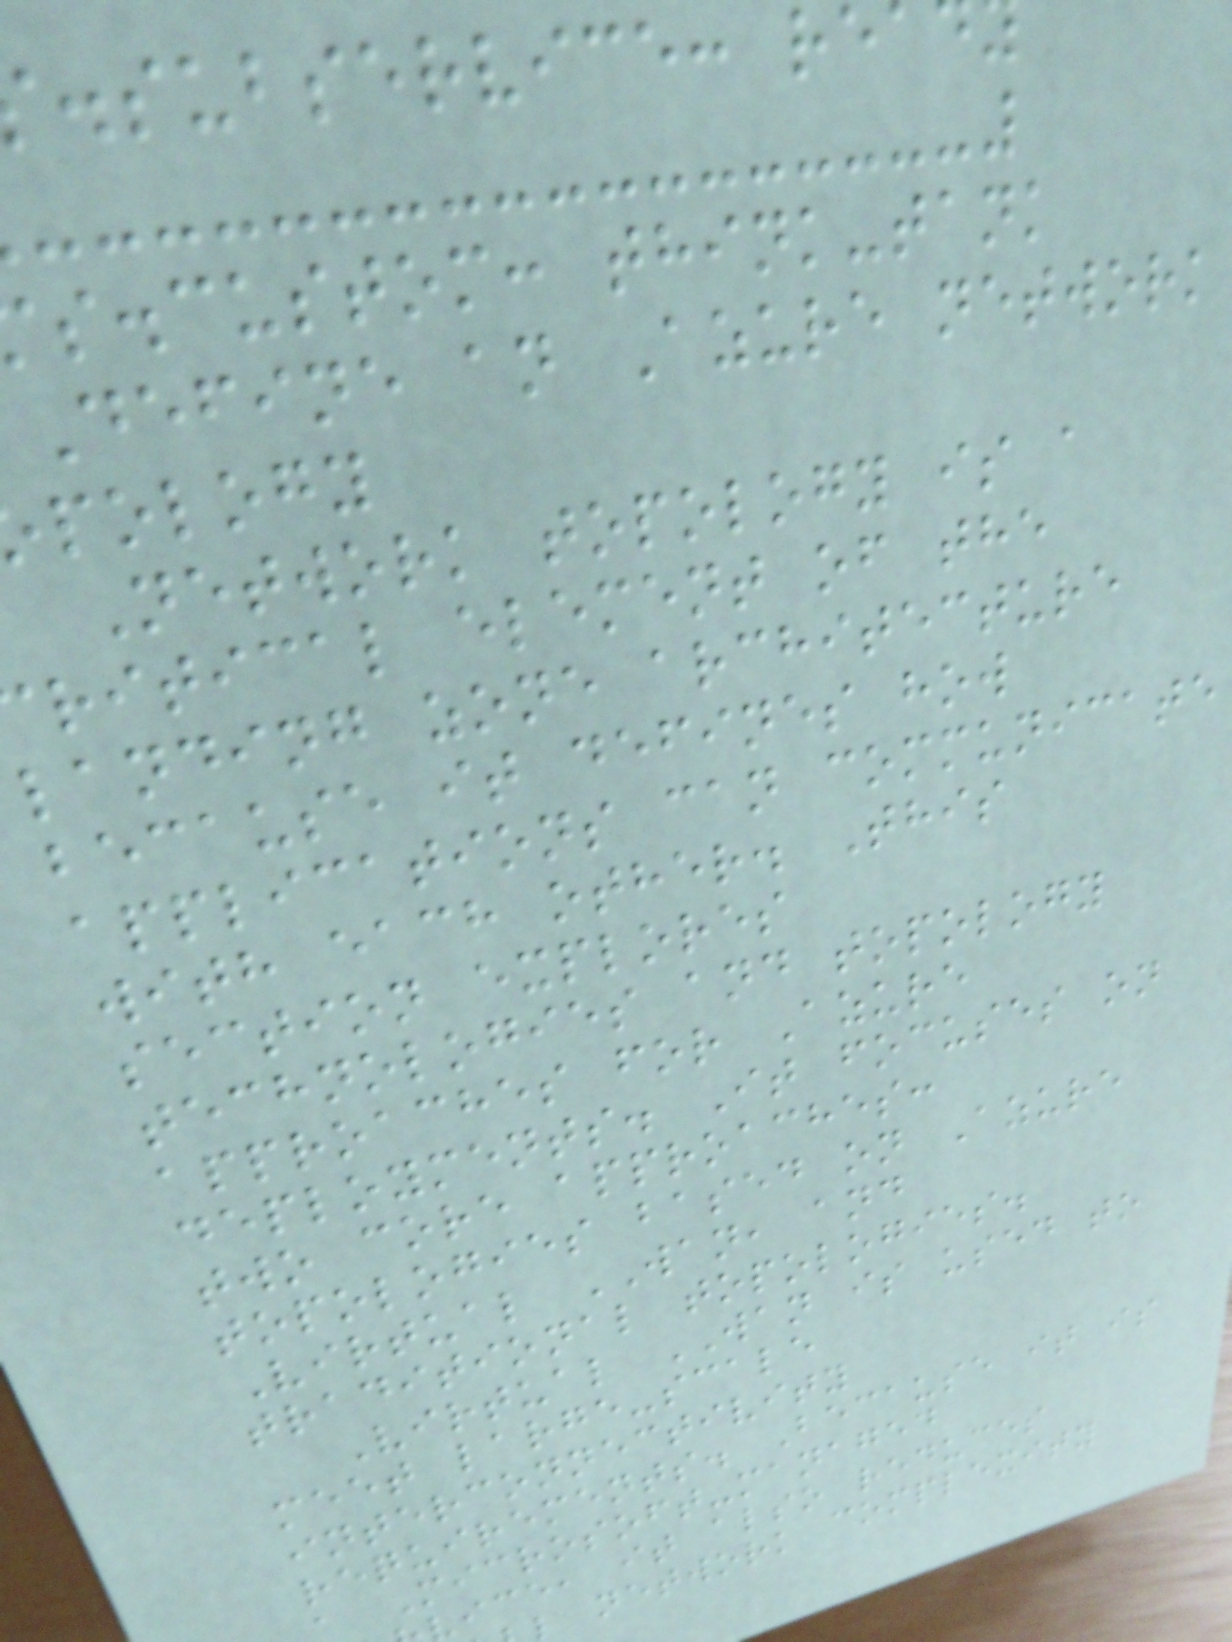.subservice: re
s.custom: think-tank
Define an Azure network
pology
Network topology is a
ritical element of the
landing zone architecture
because it defines how
applications can communicate
with each other. This
section explores
technologies and topology
approaches for Azure
deployments. It focuses on
two core approaches:
topologies based on Azure
Virtual WAN, and
traditional topologies.
Virtual WAN is used to
meet large-scale
interconnectivity
requirements. Because it is
Microsoft-managed
ice, it also reduces
network complexity
